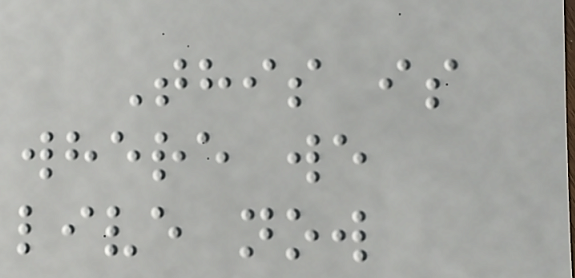This is
where we
live now
